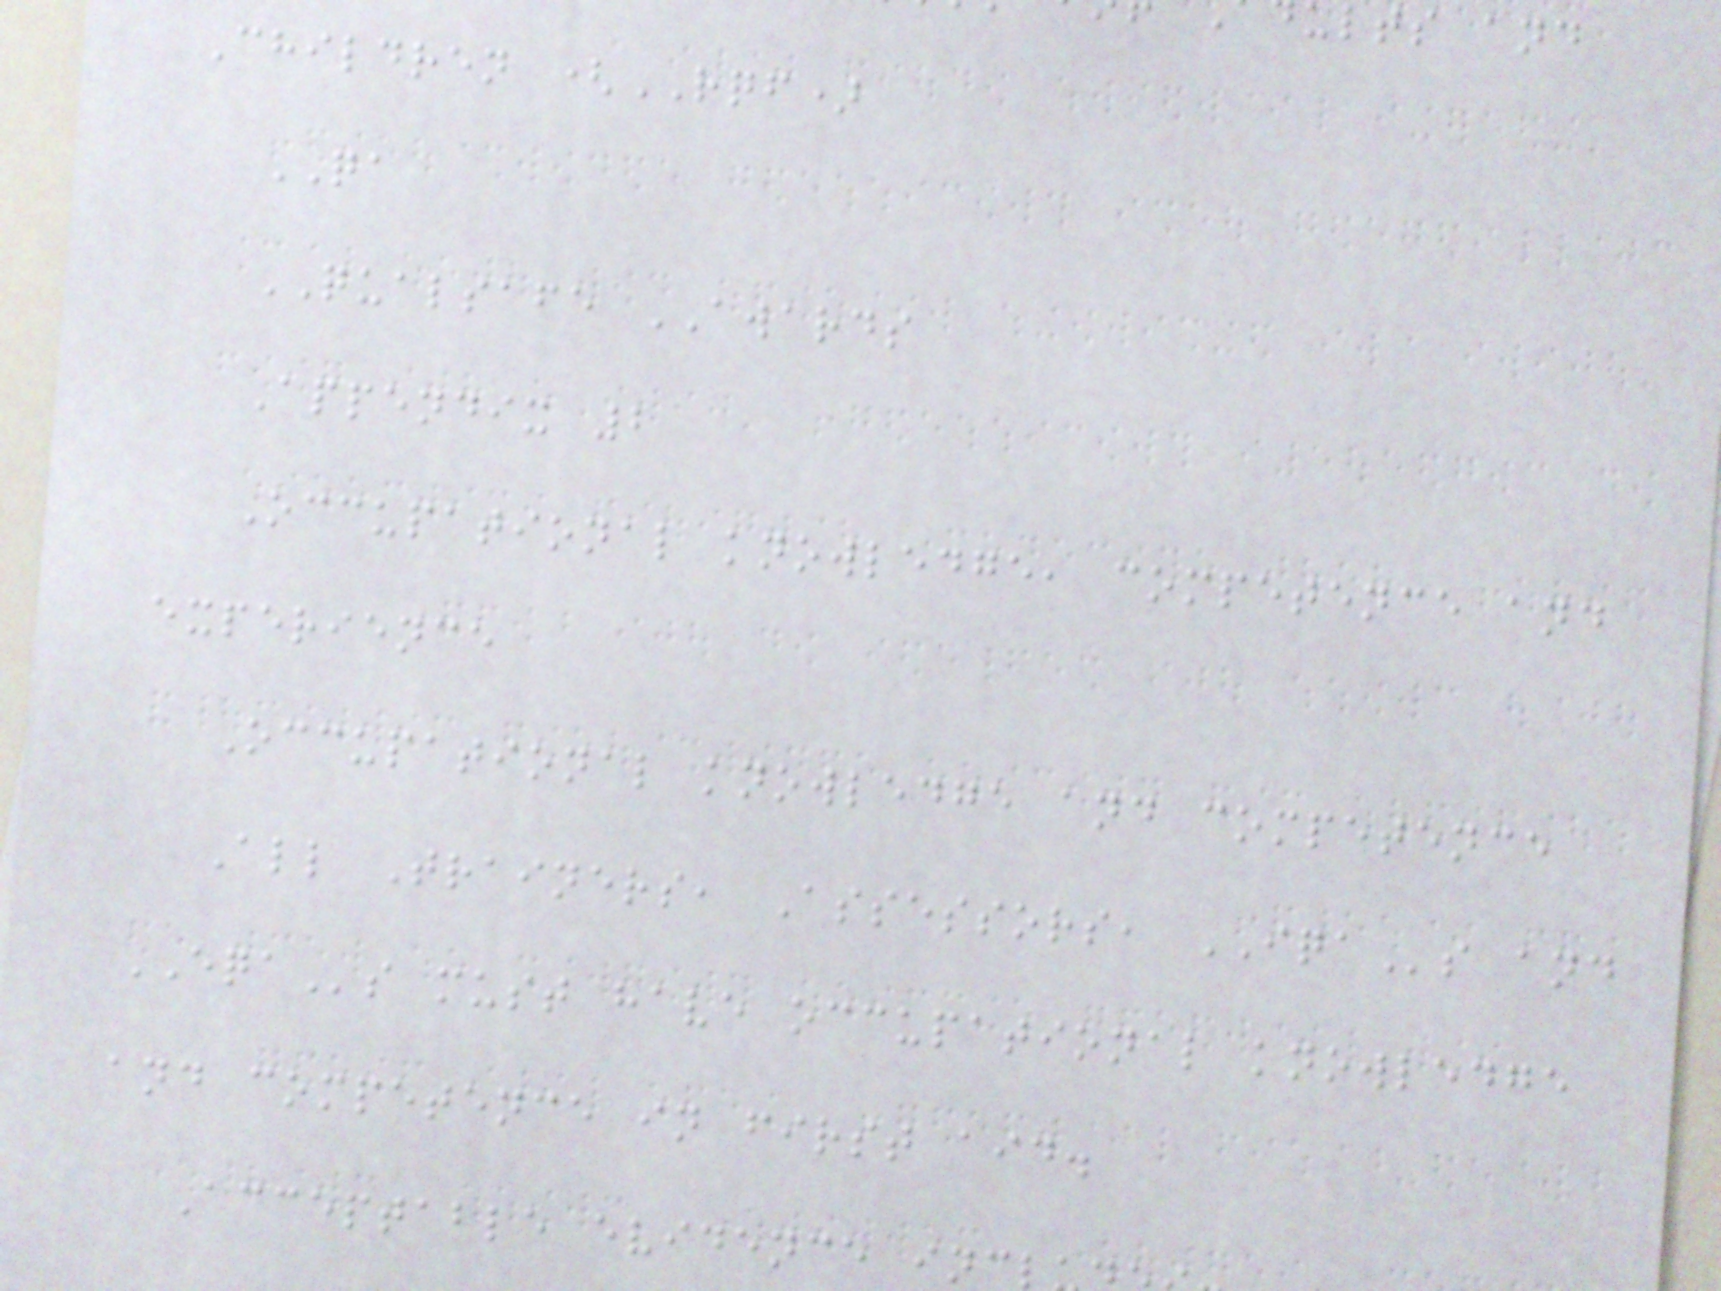Children (RQF)
QA
QUALSAFE AWARDS
Appendix 2
Occupational knowledge, competence and
experience
Occupational knowledge and competence
All Trainers, Assessors, IQAs and
EQAs must have occupational knowledge
and competence in first aid.
Acceptable evidence inc
